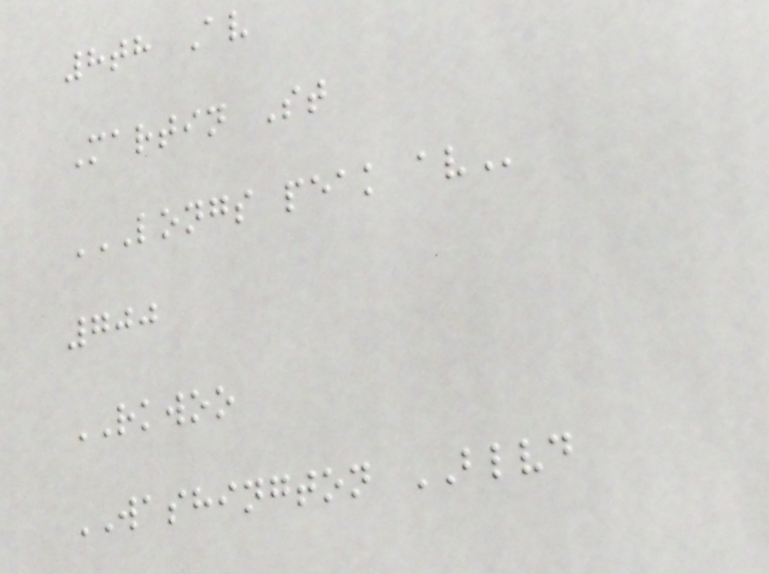8th Av
Martin St
LONGS PEAK AV
700
RKWOO
WASHINGTON BLVD
